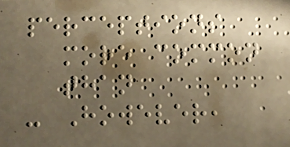perceptions
more common
than
- However,
